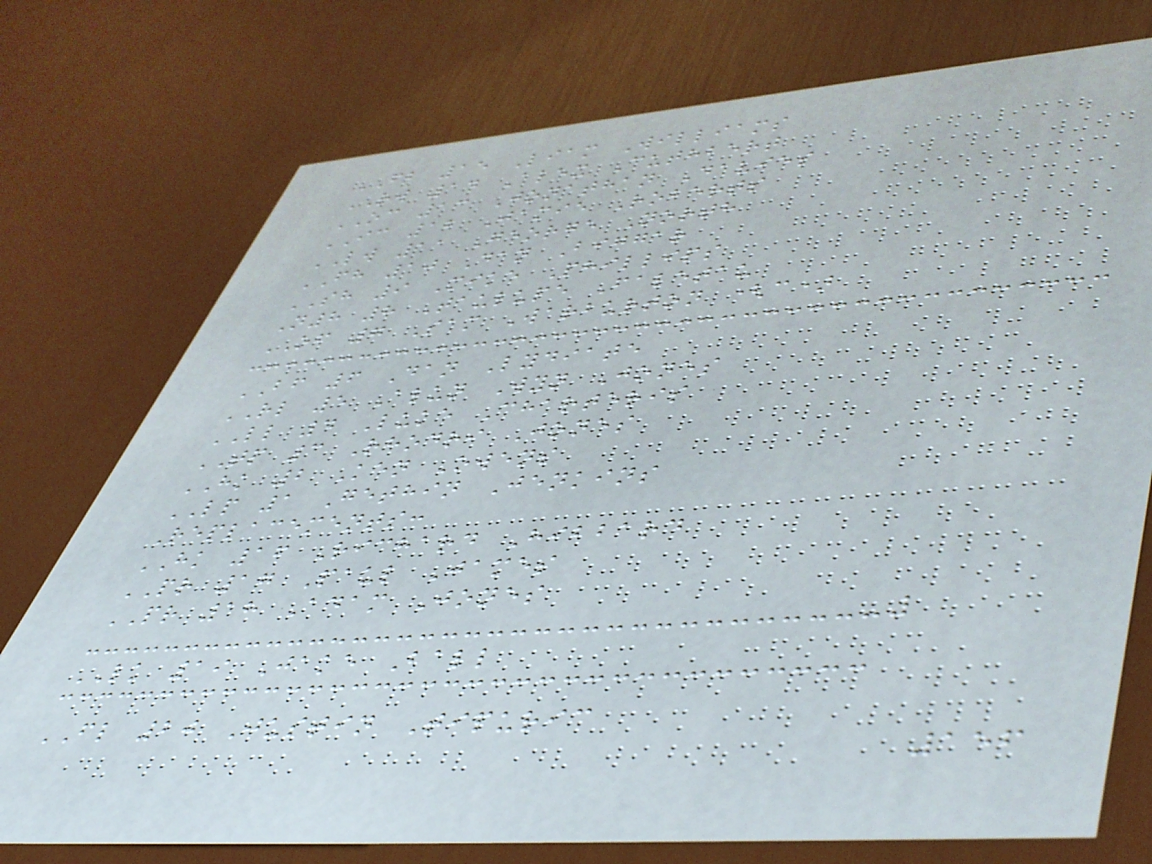FB 15 Liam Williams
RW 14 Alex Cuthbert
OC 13 Jonathan Davies
IC 12 Jamie Roberts
LW 11 George North
FH 10 Dan Biggar
SH 9 Mike Phillips
N8 8 Taulupe Faletau
OF 7 Sam Warburton (c)
BF 6 Dan Lydiate
RL 5 Alun Wyn Jones
LL 4 Luke Charteris
TP 3 Rhodri Jones
HK 2 Ken Owens
LP 1 Gethin Jenkins
Replacements:
HK 16 Richard Hibbard
PR 17 Paul James
PR 18 Adam Jones
LK 19 Jake Ball
FL 20 Justin Tipuric
156
